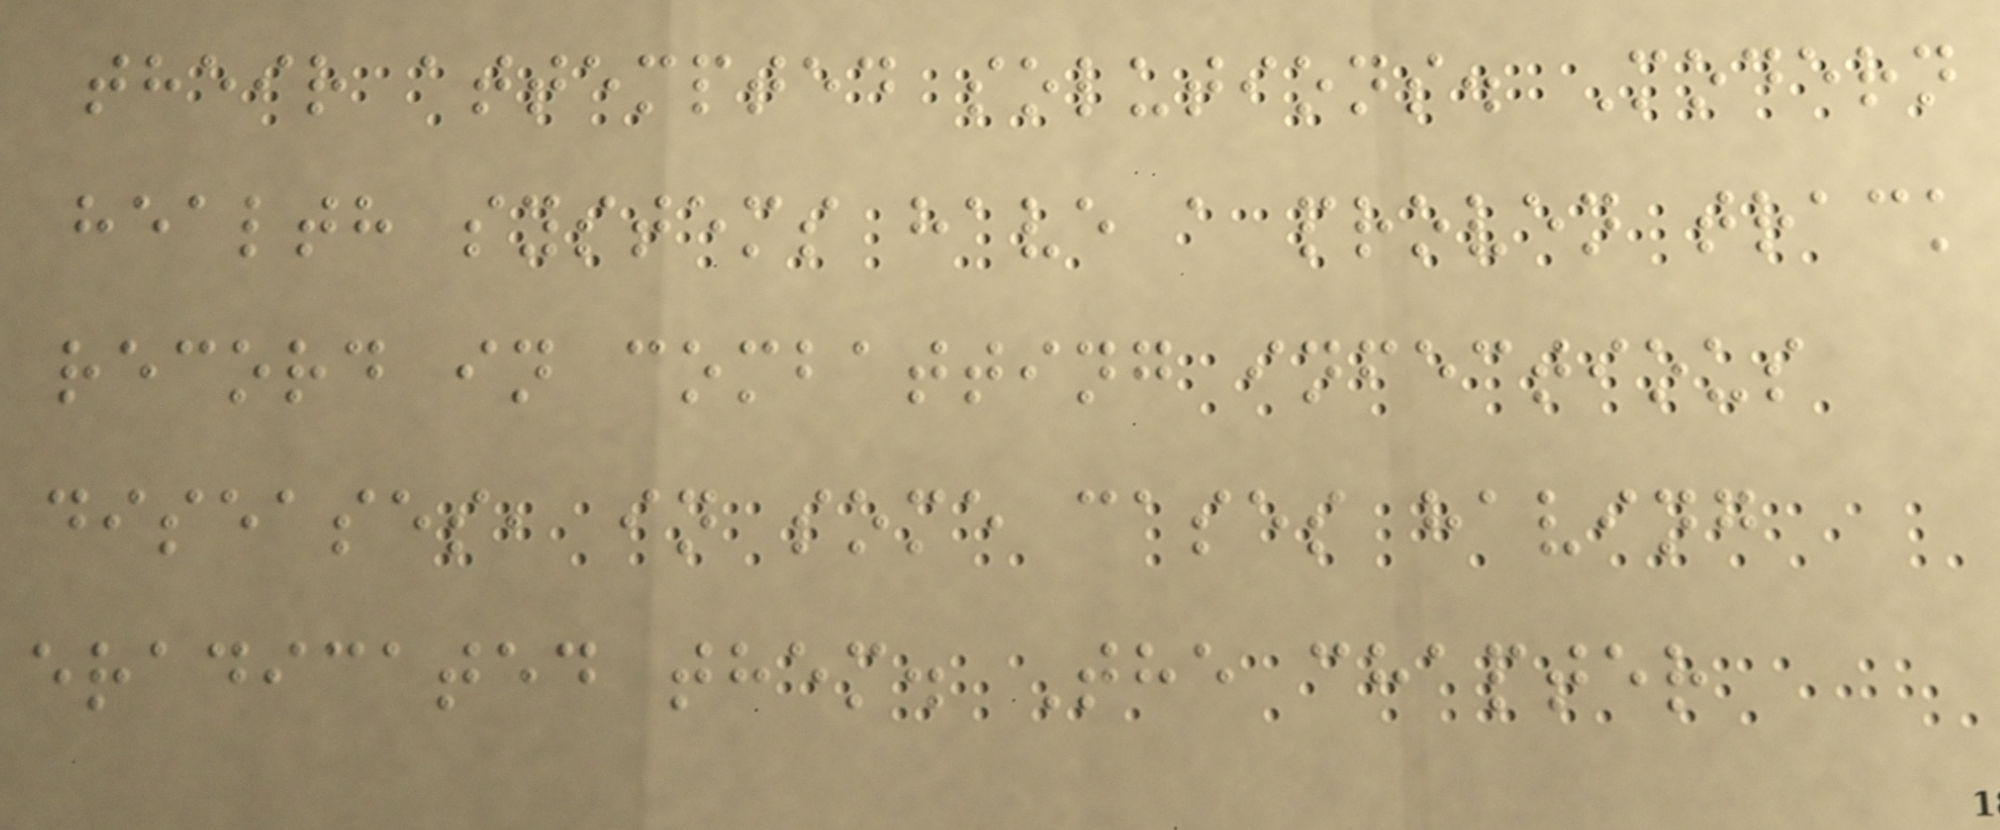their attempted solutions. Modern
health systems have a proven track
record in combatting infectious
diseases, in some cases having
eradicated them. The chapter
